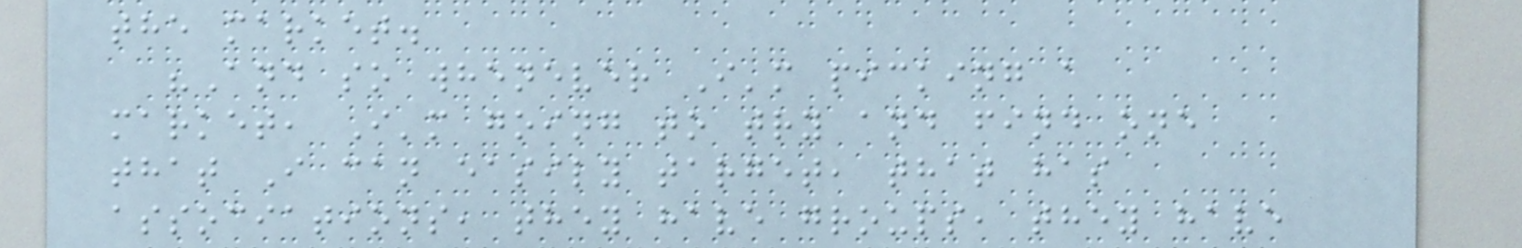the market.
"And so whenever I'm picking a
market, I'm going to try and find one
that I can easily target, that has
associations, they have groups, they have
